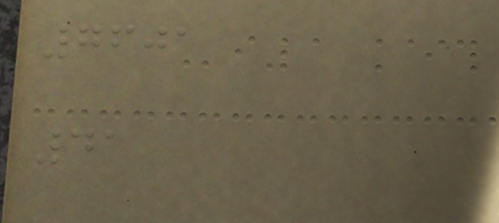7601
41
